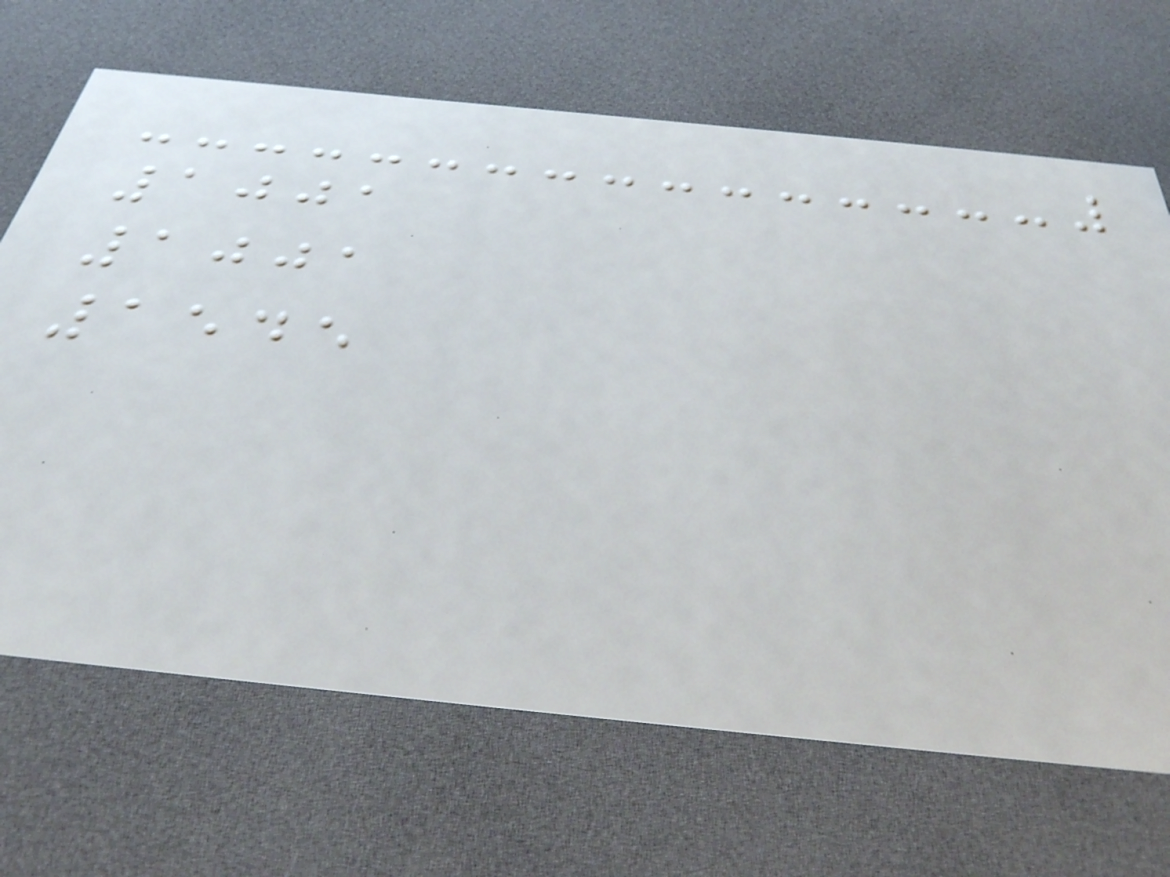1001
1001
1545
